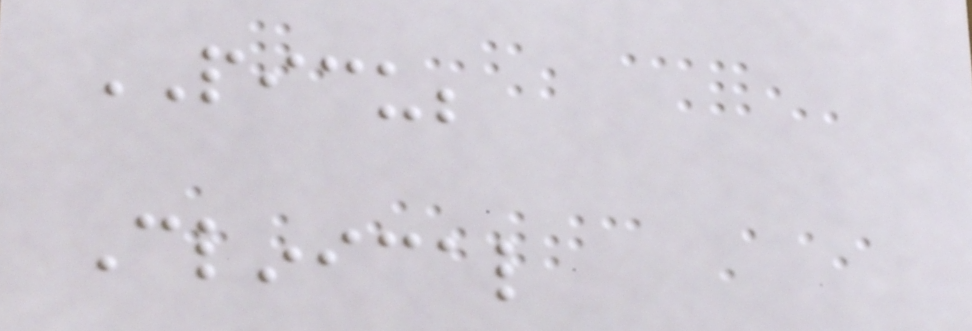PICU;
Clinical
